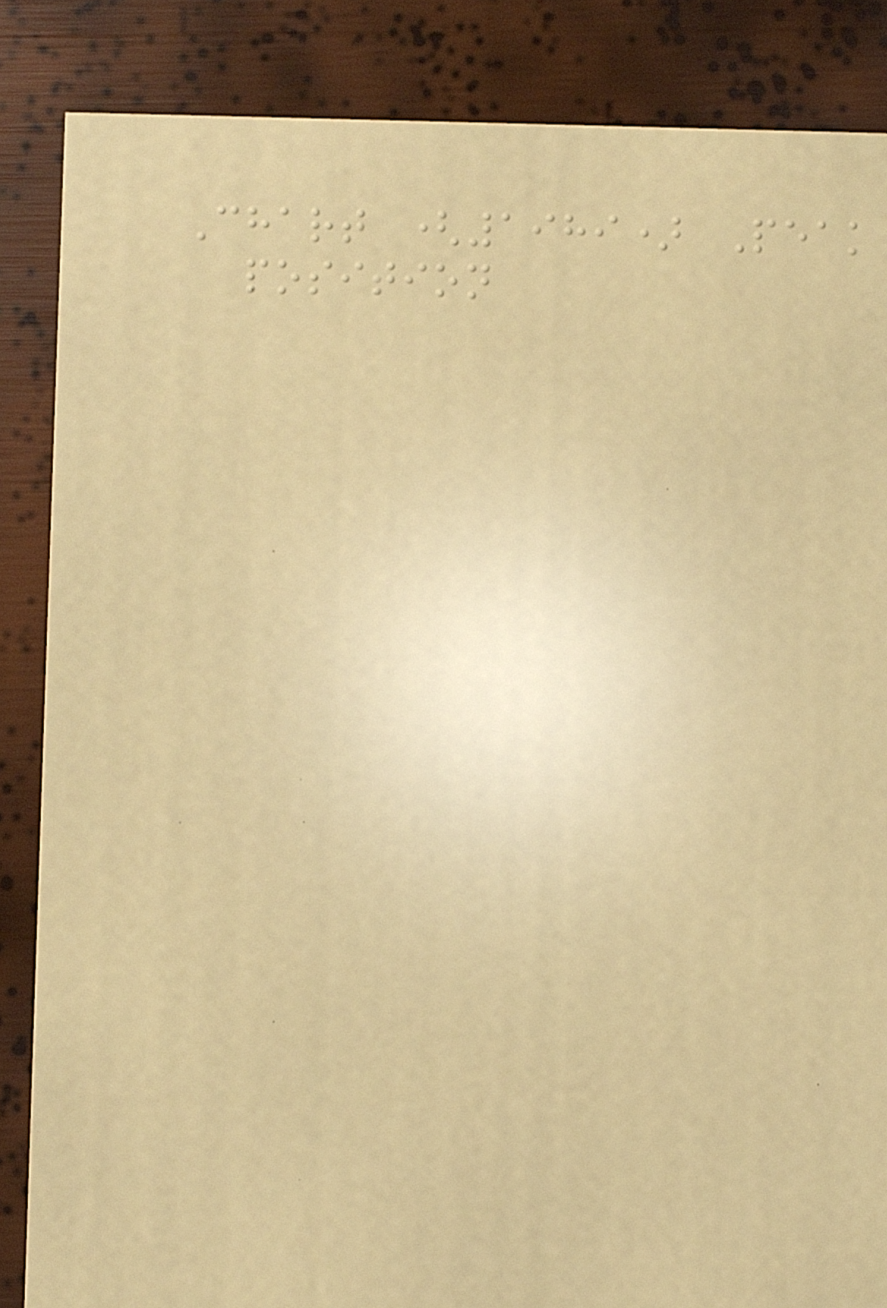Chart (1989) Peak
position
